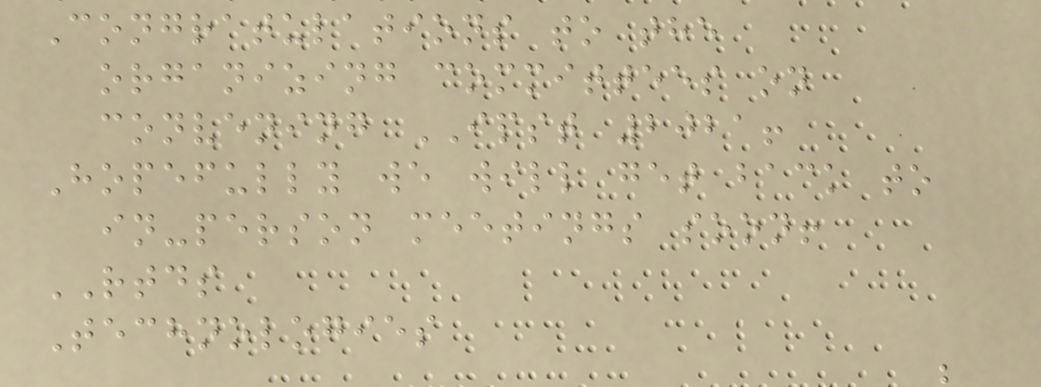Congratulations to the
organizing committees on
convening IPST 2021!
Hopefully we will get back to
in-person meetings soon!
RTDS
Technologies
